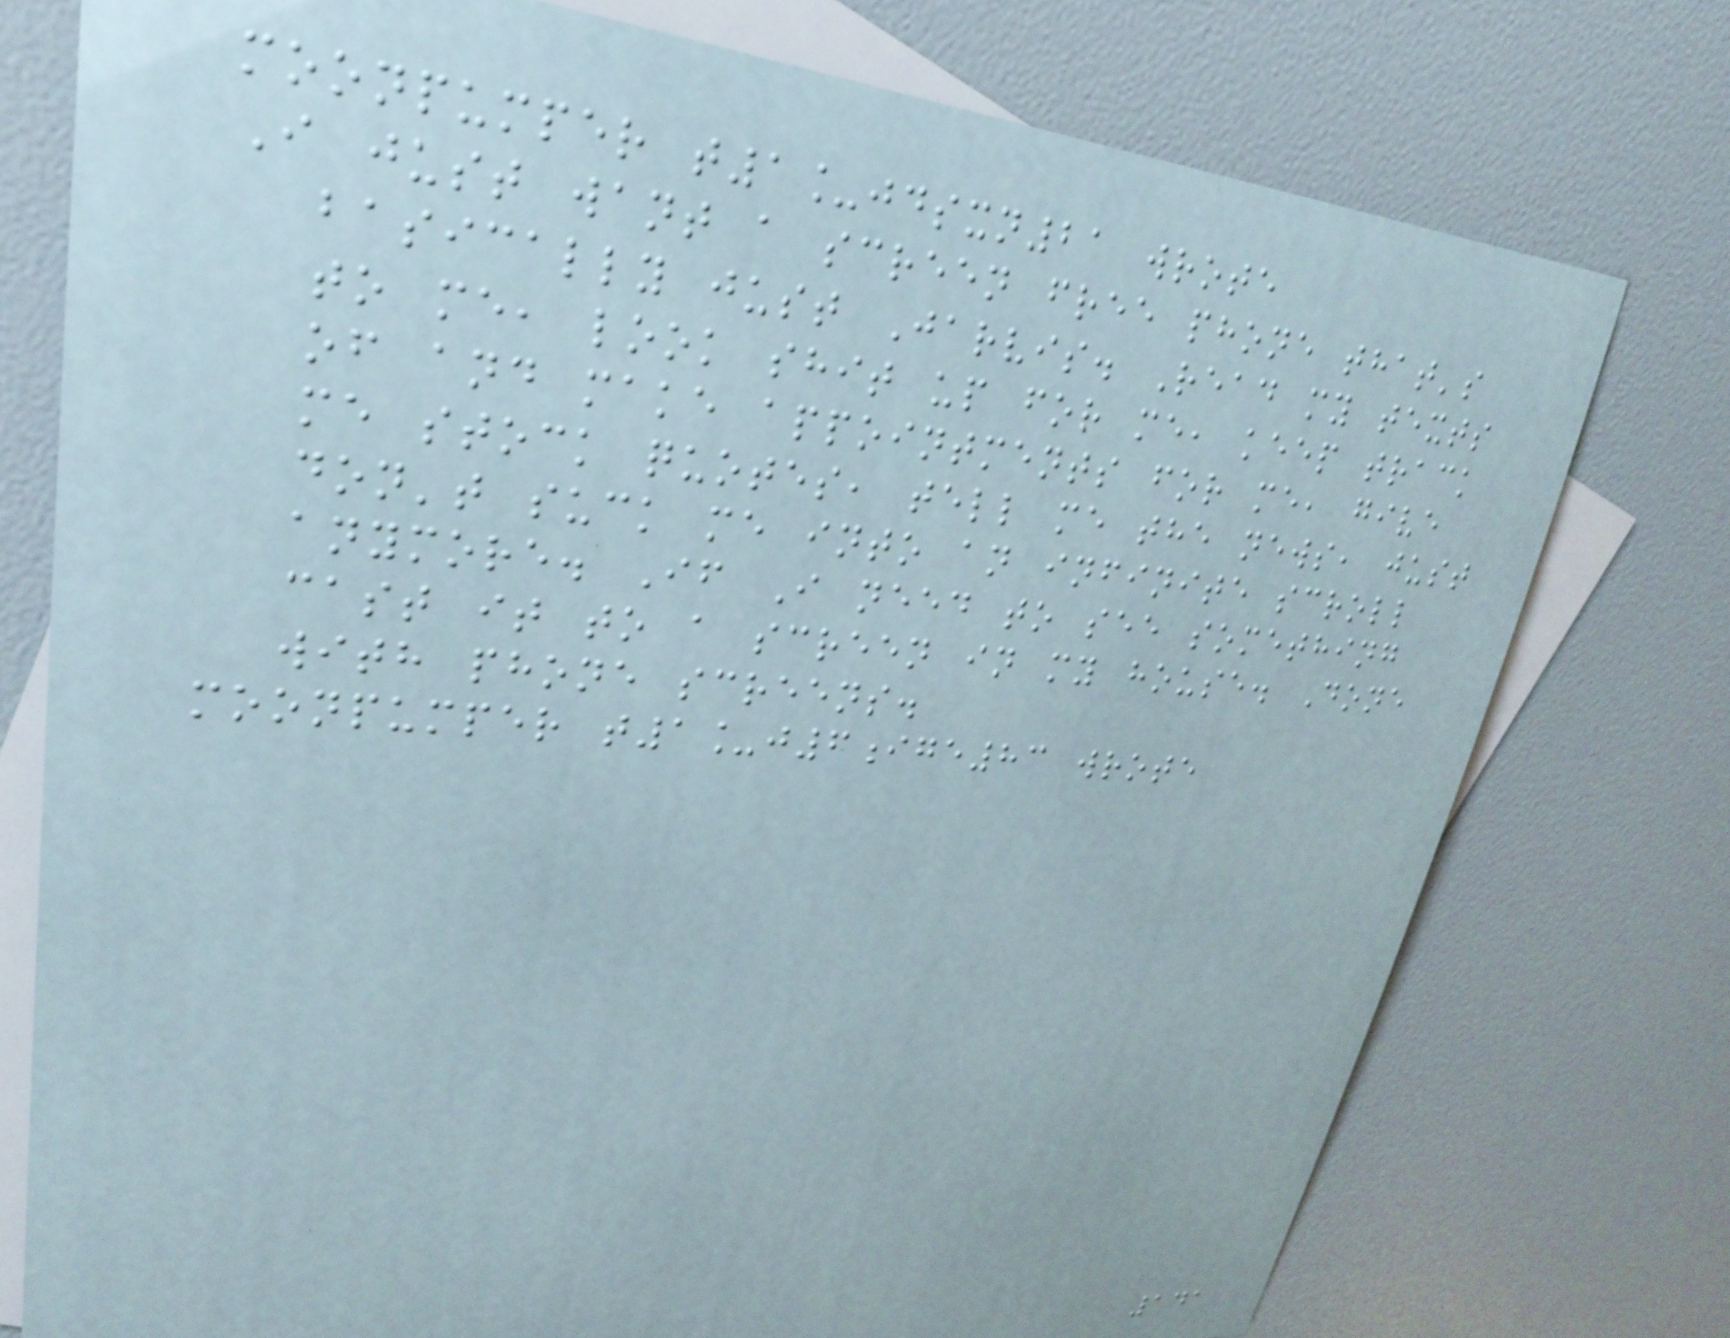moonpumper t1_jdsxn21 wrote
I just want a screen free phone that's
basically just Jarvis. Read my texts
to me, look shit up for me, keep track
of and make appointments for me, give
me stock quotes, tell me the news, just
don't suck me into an infinite scroll
anymore. If I need to see something
cast it to a screen in my house. Done
with phone screens.
moonpumper t1_j6ige83 wrote
141
